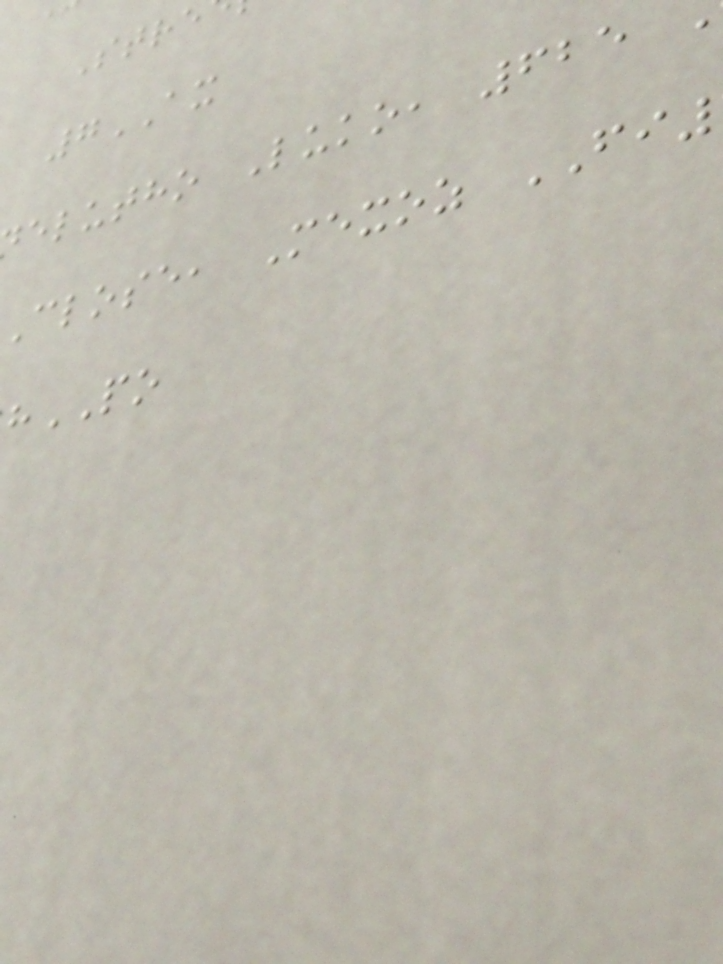7AX
elutho Luko, 625
close, Mexoz FI
PO
